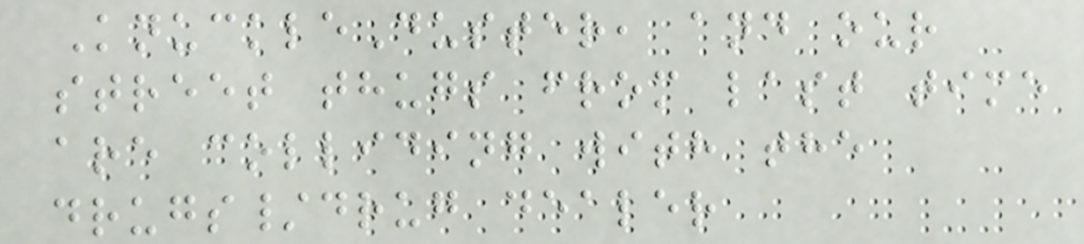KnuckleDuster, and our
street thugs from last time
are colliding with the
drugs/drug dealer
